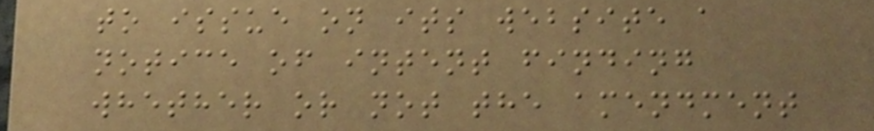to issue on its website a
notice of intent finding
whether or not the amendment
